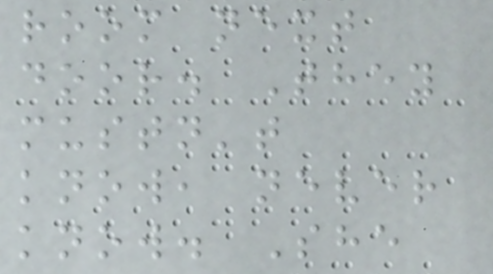room next
door. They
mustn't
know, never
know. She
